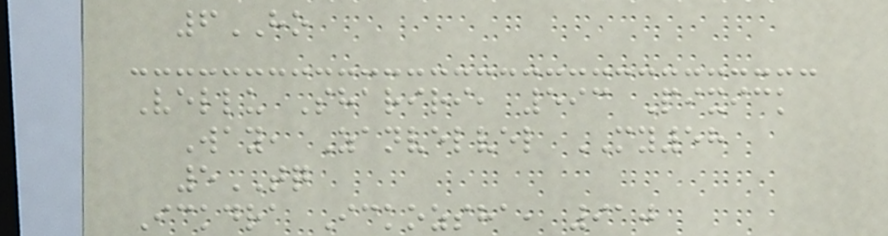6HO
Vellu Shariri, 593 Pixick
Way, Zanvelvel MY58
5TQ
Ickdra Ickozsha, 910
